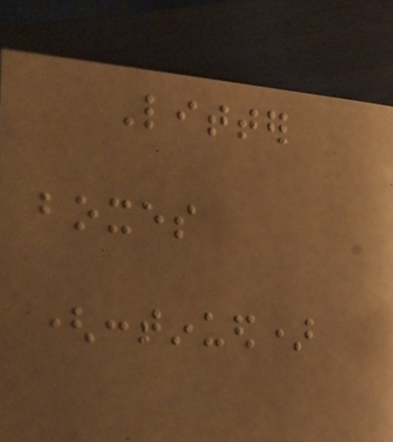Litter
boxes
(continued)
